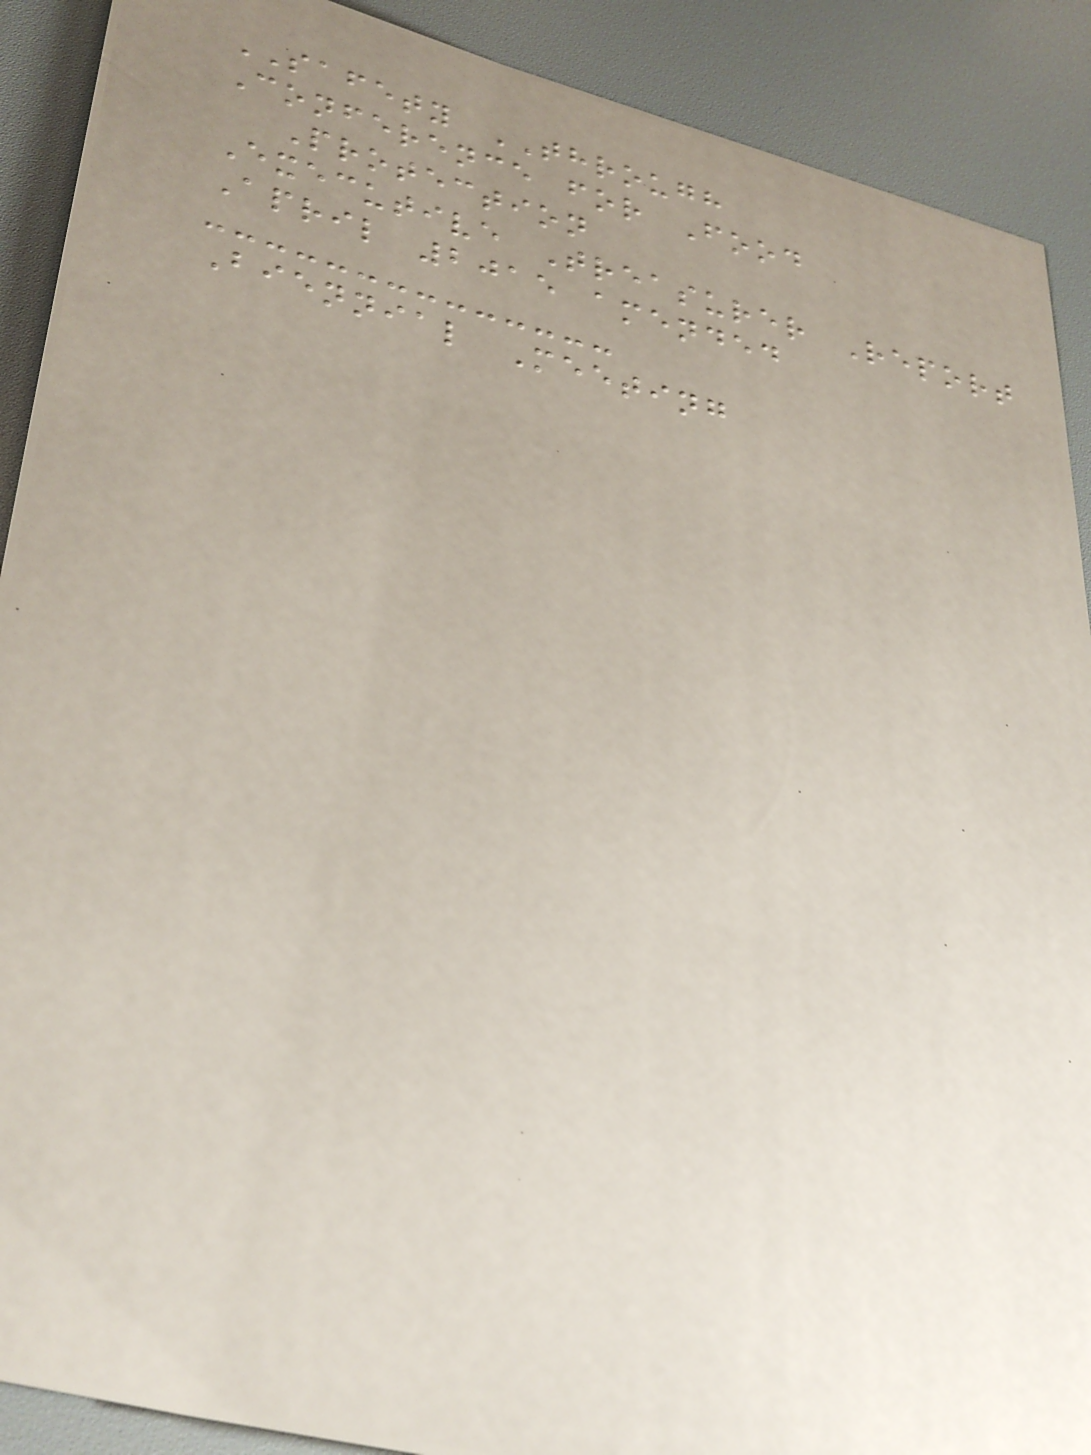SAFETY THROUGH
Conference for Food
Protection
Executive Treasurer Report
April 2015 amended
Biennial Meeting
